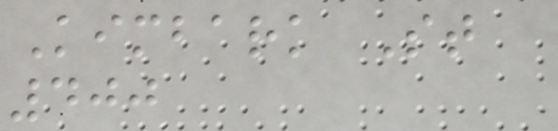Kimbark St
400
